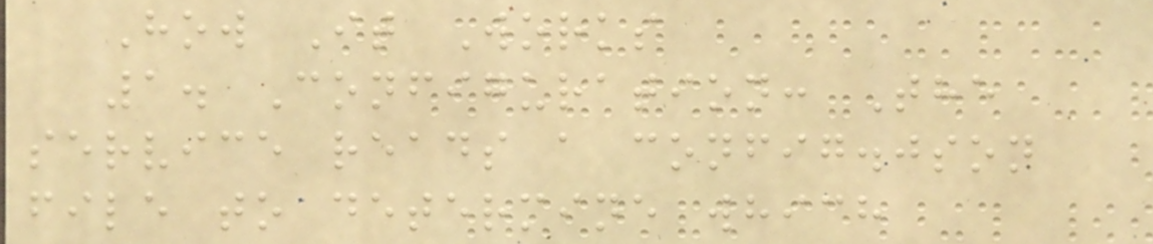How It Works
1. Configuration: The
service reads a config.json
file to determine which
